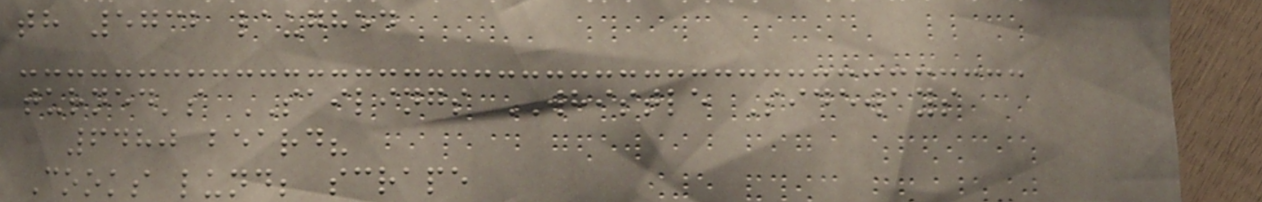th 5732 laughed
turned's SAILINGS WHISTLE Sideways
6480 beard?
Cooks lund; scrape
